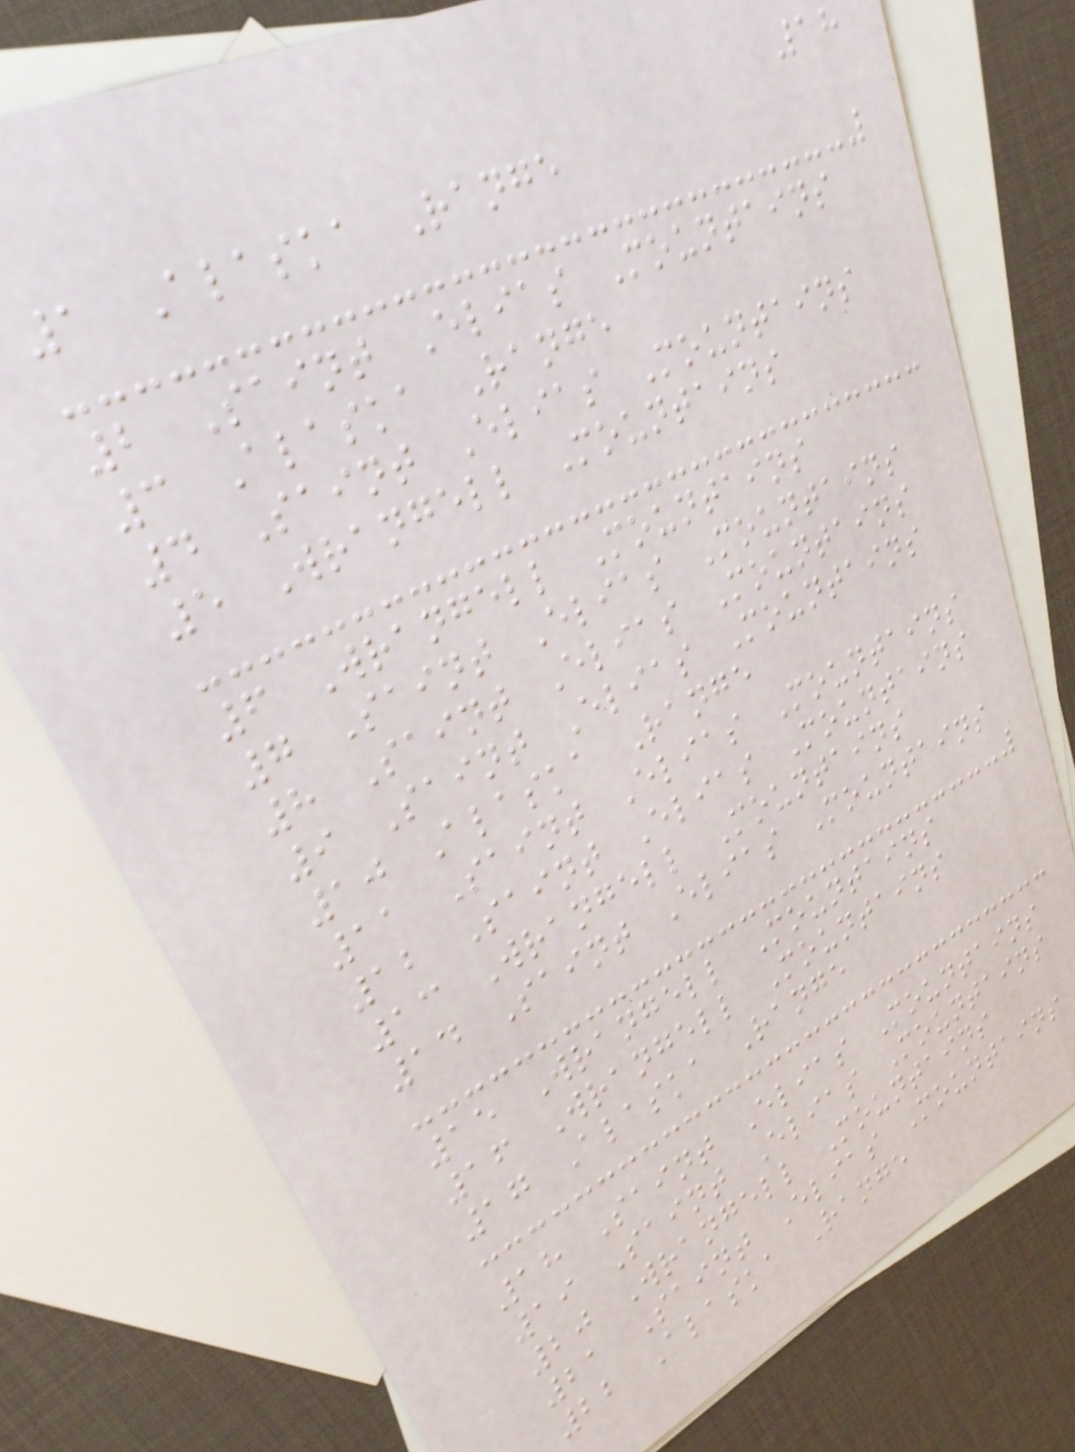18
1 Alaska Range
2 Saint Elias Mountains
3 Alaska Range
4 Saint Elias Mountains
5 Wrangell Mountains
6 Wrangell Mountains
7 Saint Elias Mountains
8 Saint Elias Mountains
9 Saint Elias Mountains
10 Alaska Range
11 Saint Elias Mountains
12 Saint Elias Mountains
13 Wrangell Mountains
14 Saint Elias Mountains
15 Wrangell Mountains
16 Wrangell Mountains
17 Alaska Range
18 Saint Elias Mountains
19 Saint Elias Mountains
20 Wrangell Mountains
21 Saint Elias Mountains
22 Alaska Range
